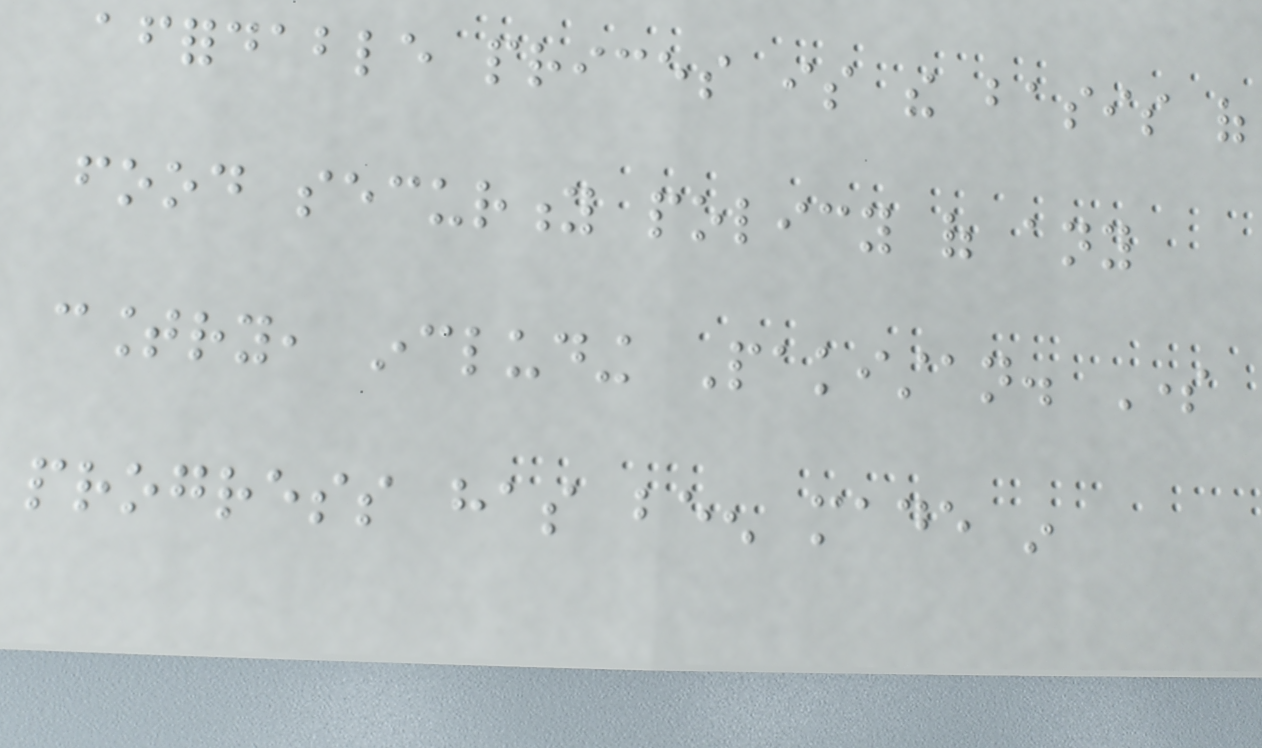affordable prices is the basis of
food security policy of any
country, including Pakistan. Some
progress has been made in
